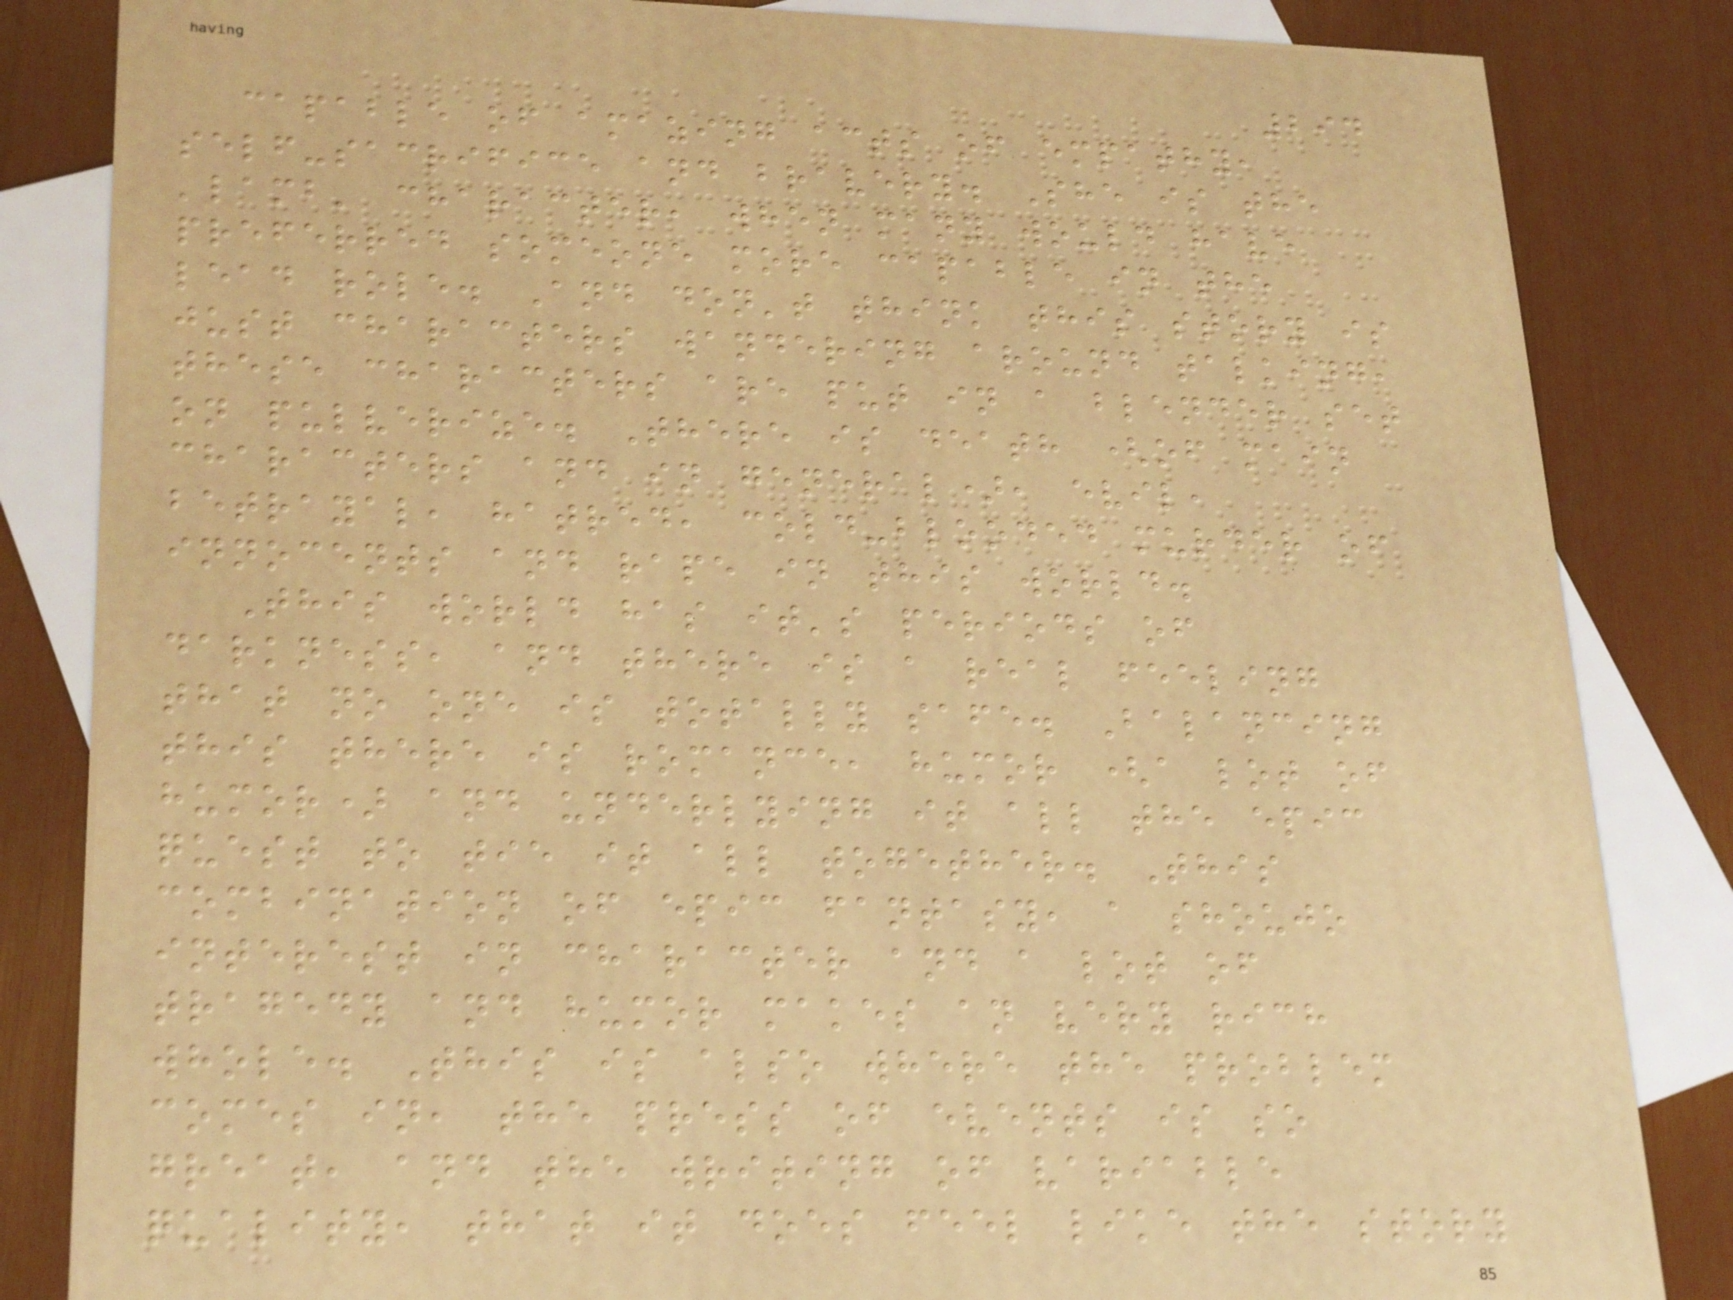294
capable of amazing acts of empathy,
self-sacrifice and bravery. She is the
'lamb' character, when many would have
preferred someone more capable in the
lead role. And don't think this story is
just characters wandering around talking,
these characters are put in a blender set
on pulverize. There is death (of main
characters and in general), evil,
betrayal, hatred, cold-blooded murder of
innocents and rape in this world.
This world has it's periods of
darkness, and there is a real feeling
that no one is totally safe. Balancing
this there is romance, humor (a lot of
humor) and underlying it all the epic
quest to tie it all together. This
combination of epic fantasy, a shoujo
interest in character and a lot of
tragedy and humor makes an very rich
whole. This is also where the problem
comes in, the press of events is so
great, and the writing of variable
quality, that it does feel like the story
